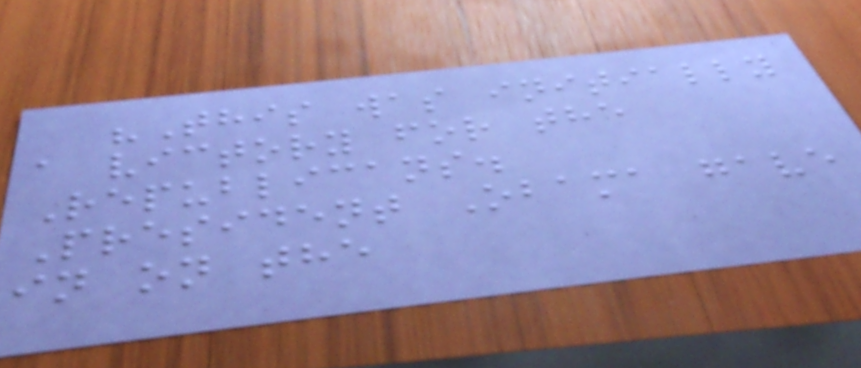"This was initially
a victory for the
Republicans.
President Obama gave
in on the
